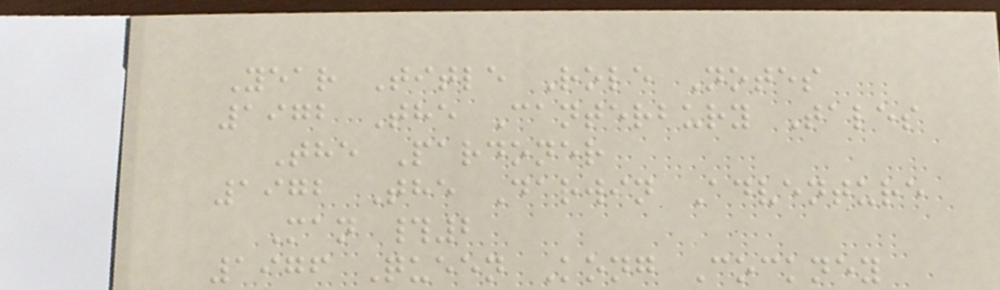Year Title Role Notes
1972 The Canterbury Tales
The Pardoner
1972 The Darwin Adventure
Man #2
1976 Queen Kong Cockney
